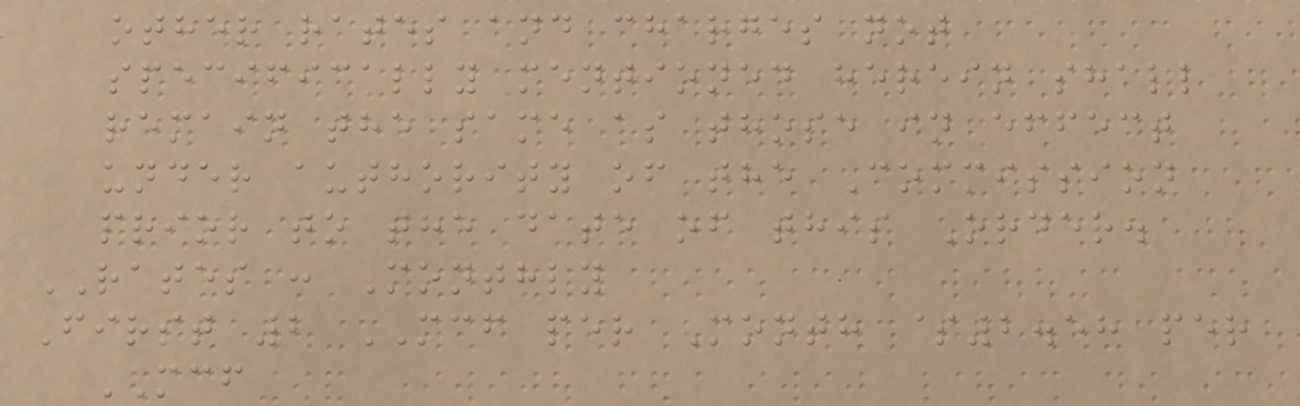other rates and charges not
specifically mentioned herein shall
remain the same as those in effect
under authority of the Commission
prior to the date of this Order.
RATES : Monthly
First 2 MCF per Month $2.58 per
MCF
